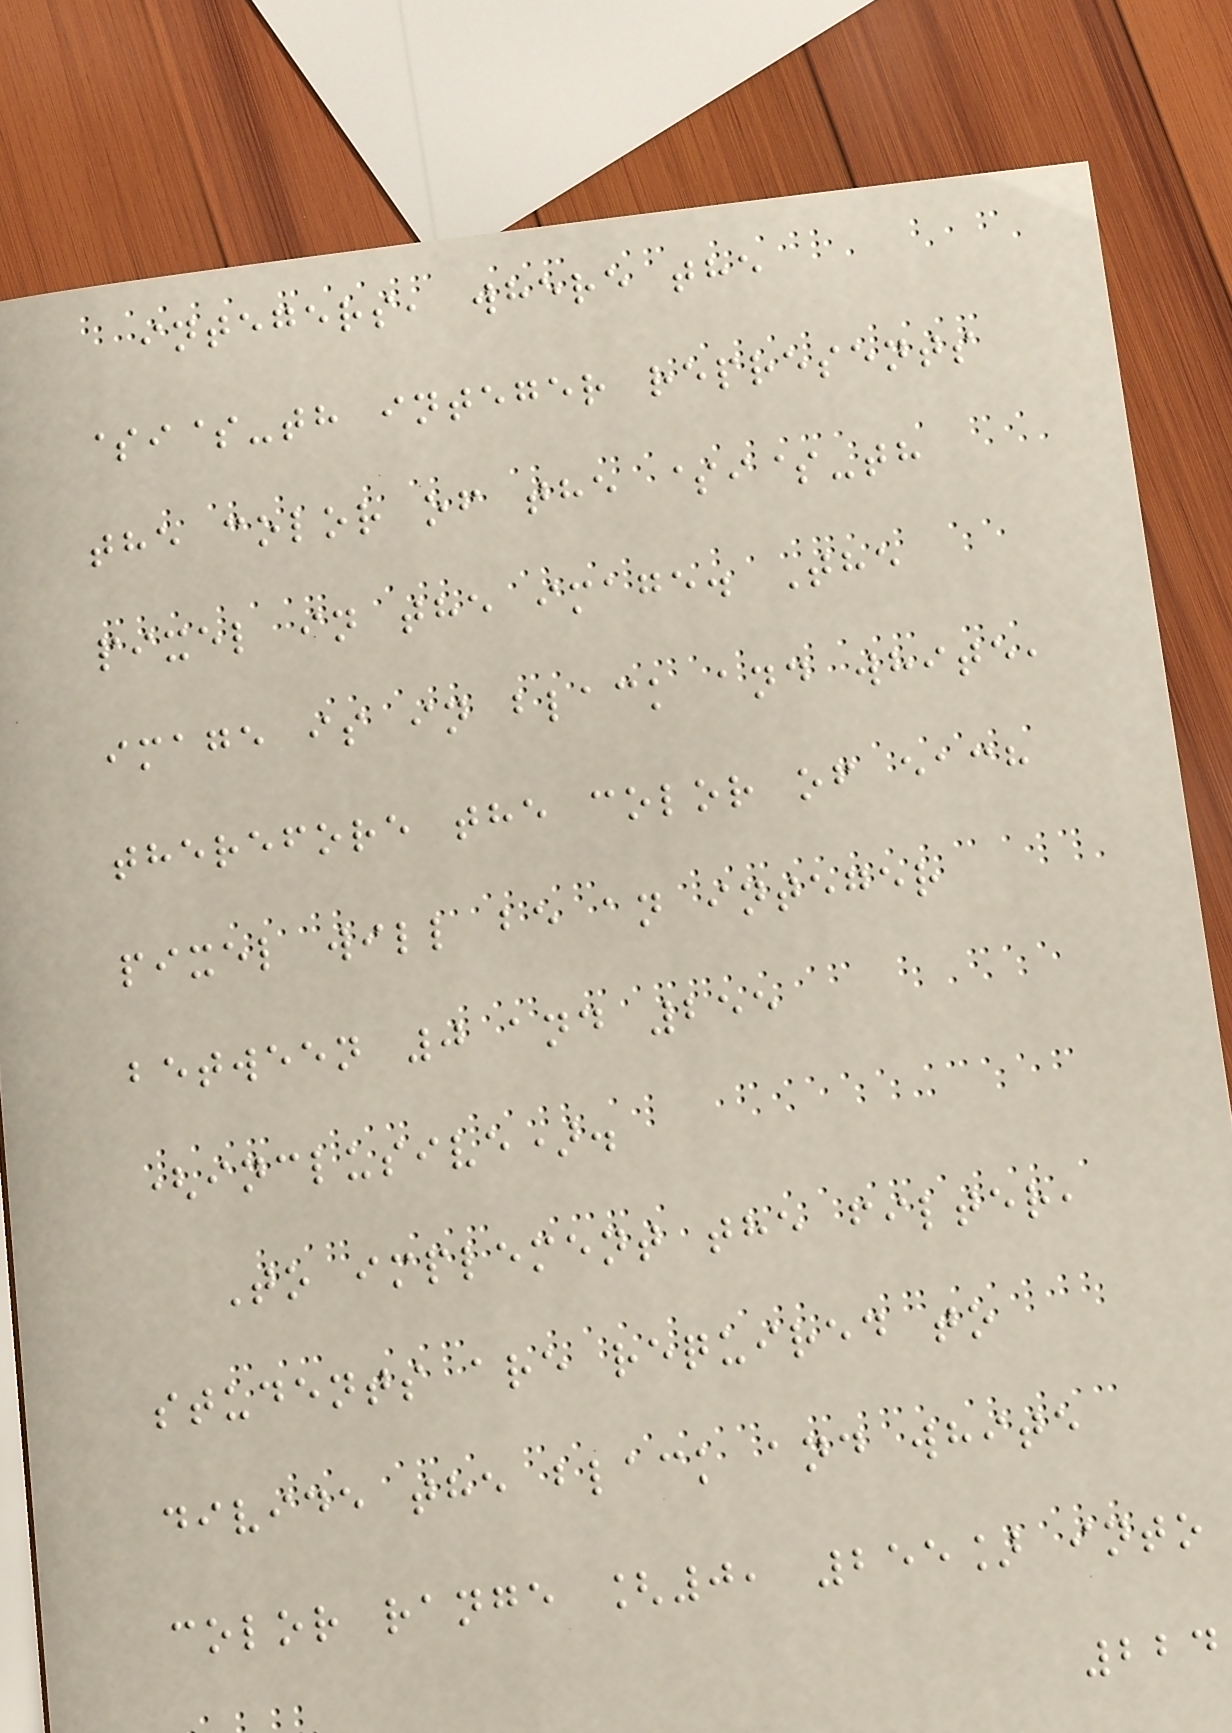integers, where the
$i$-th integer represents
the color of the $i$-th
pixel in the image. The
image is in black and white,
therefore the color of each
pixel will be an integer
between 0 and 255
(inclusive).
To implement the filter,
students are required to
divide the black and white
color range [0, 255] into
224
